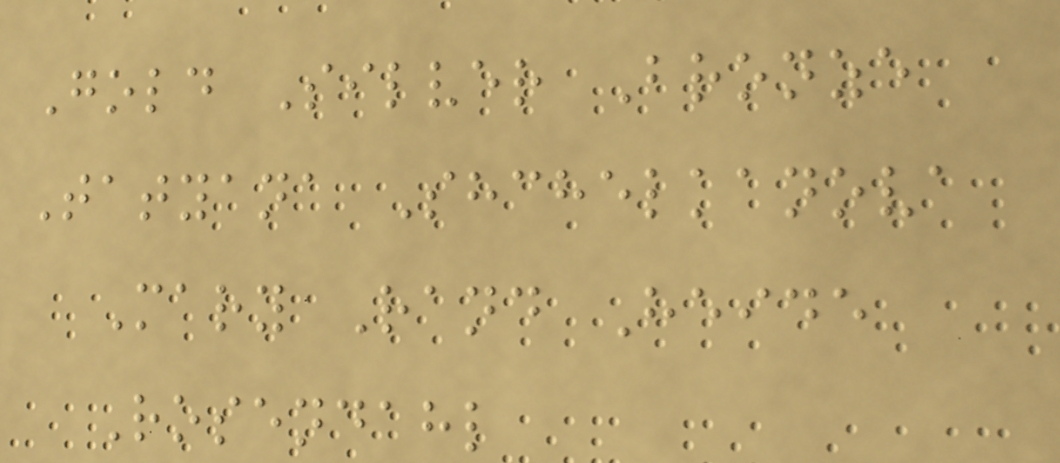Gold Silver Bronze
Tatyana Shchelkanova
Mary Rand Heide
Rosendahl
